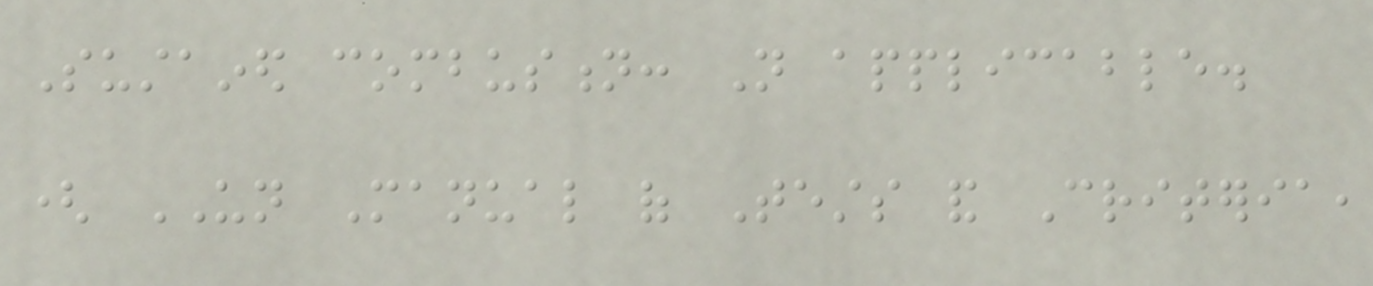Sustained combustion: Not applicable.
( UN Manual of Tests and Criteria,
